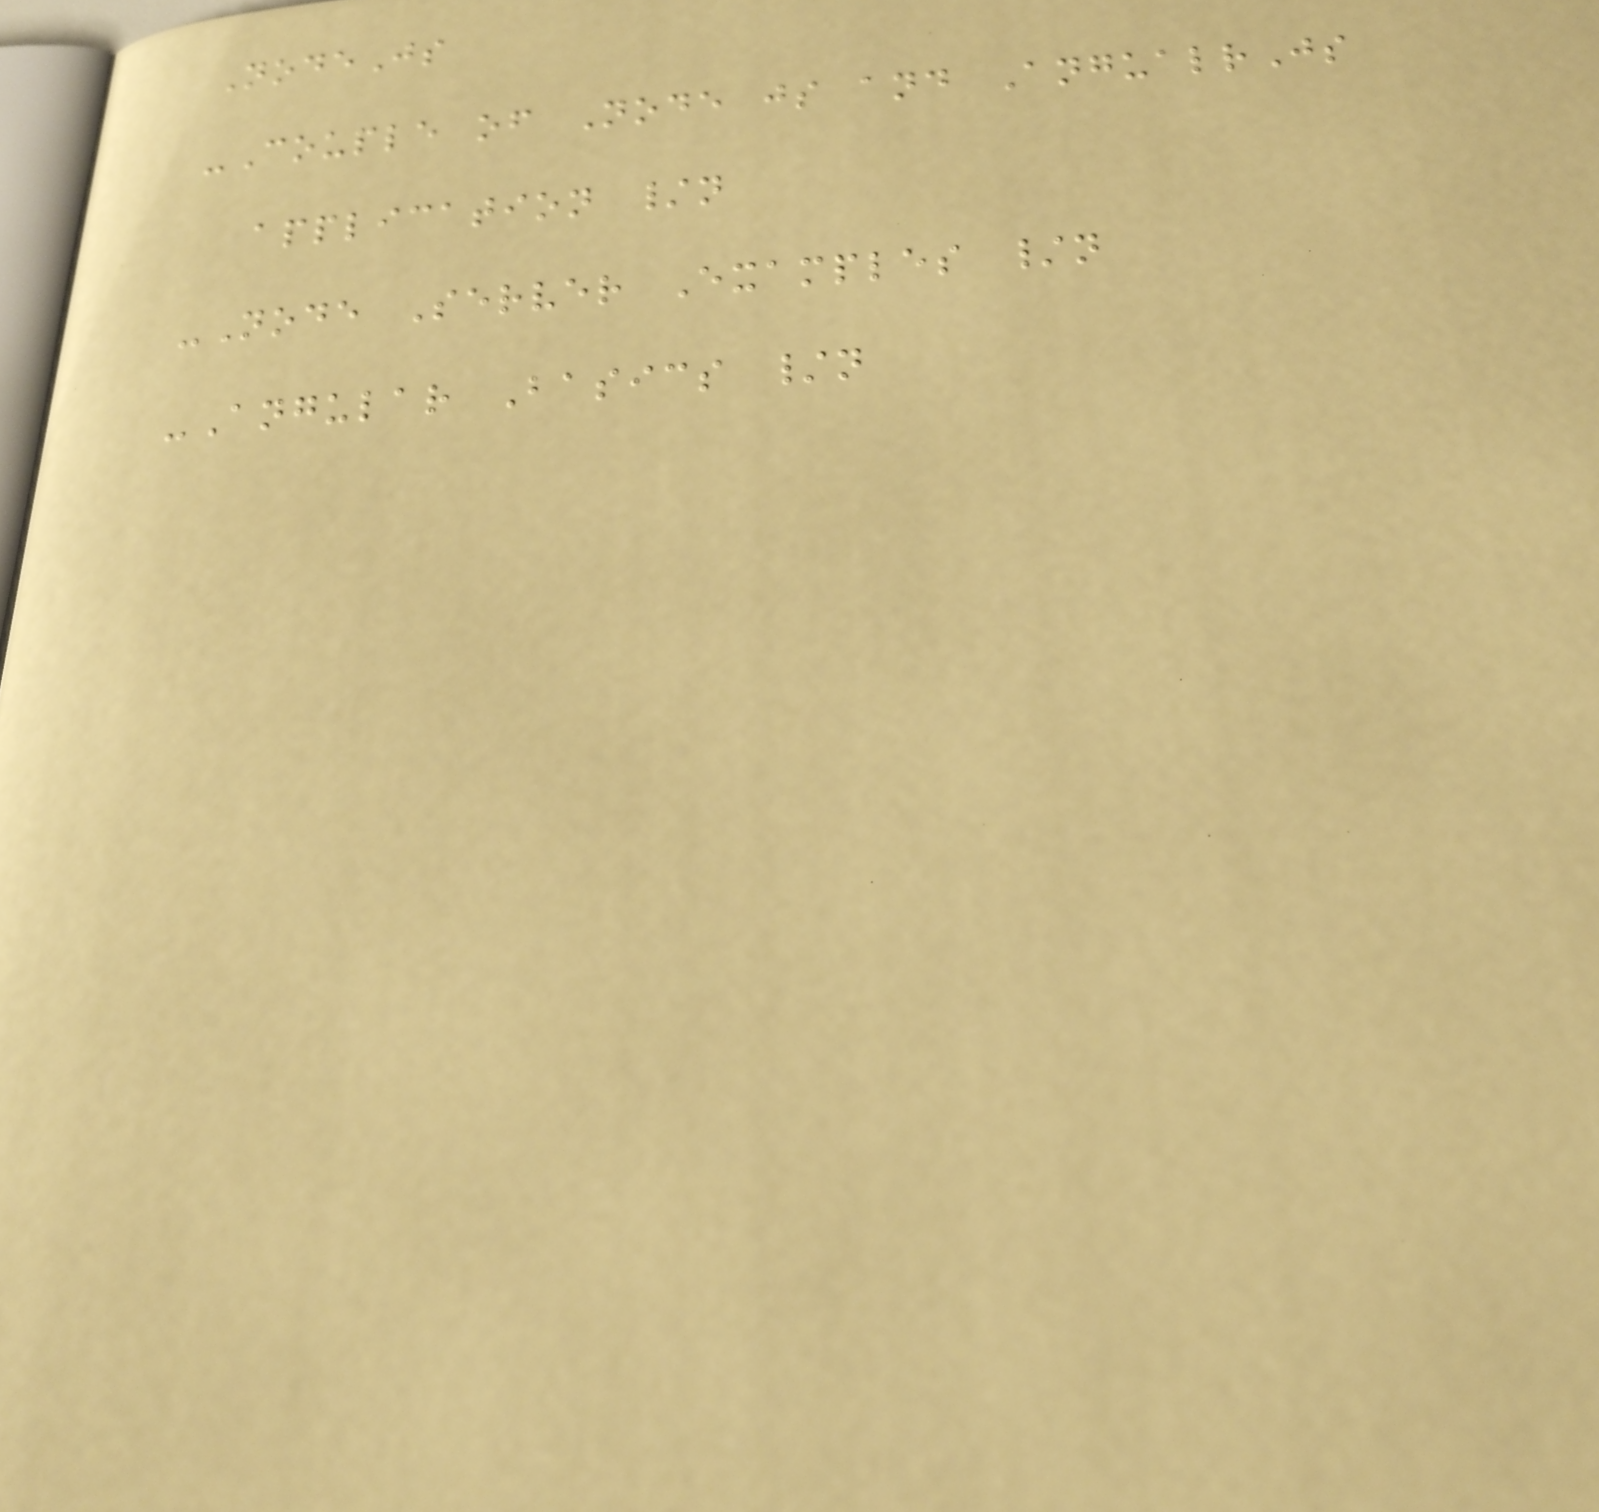NodeJs
-Couple of Node js and AngualrJs
application /n
-Node Server Examples /n
-Angular Basics /n
